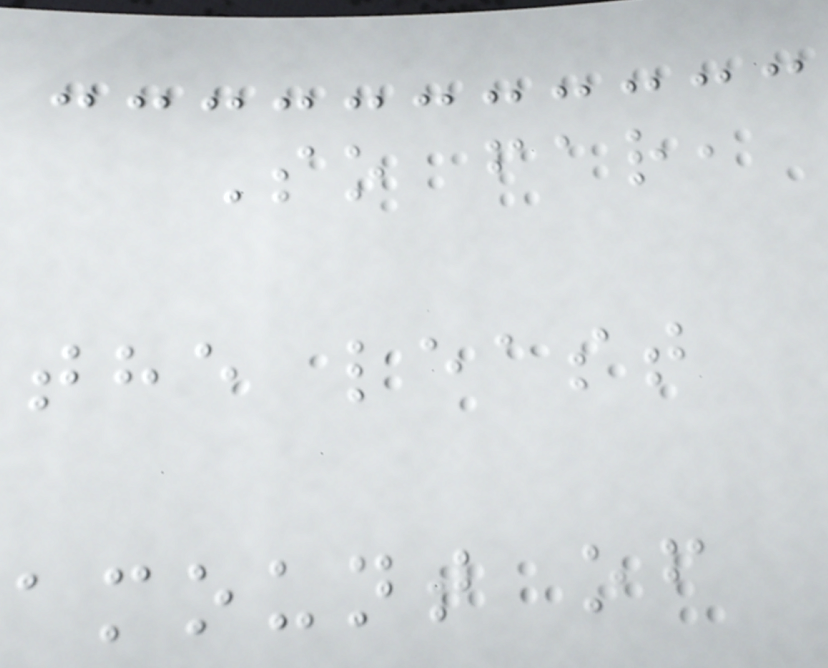So far,
the least
amount of
